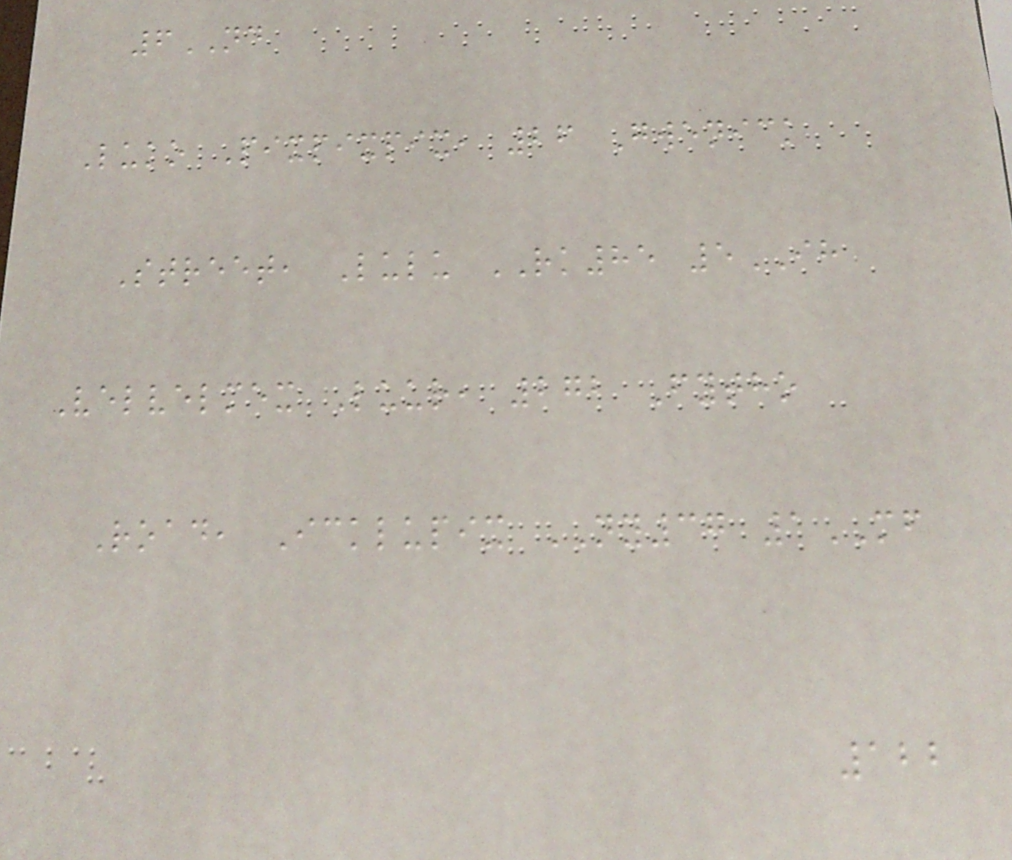6ND
Luko Pixpixpix, 26 Gwenick
Street, Lulu RK85 5IH
Velvelmex Luur, 272 Fytho
Road, Icklupix NY37 1MF
122
